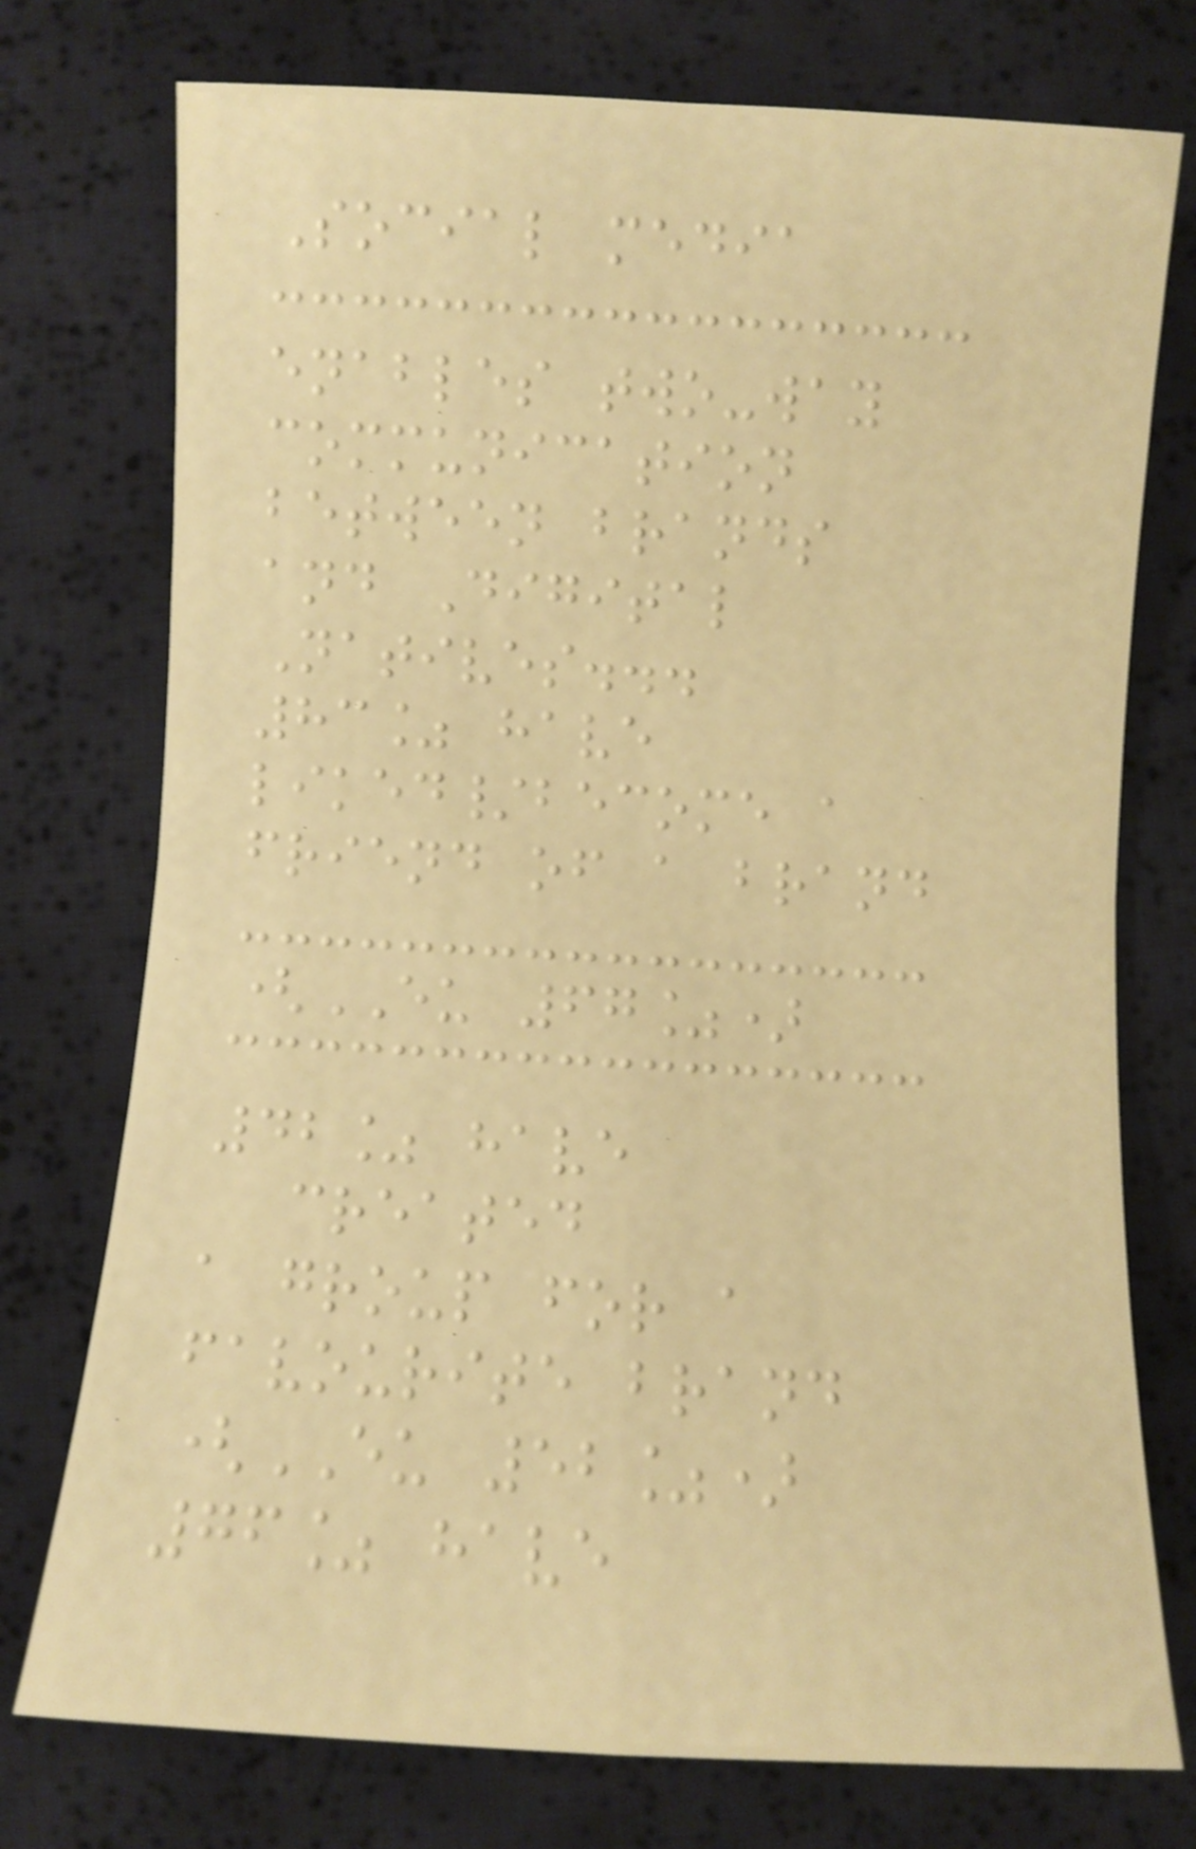Social media
enables two-way
communication
between brands
and Digital
Natives...
83% have
liked/become a
friend of a brand
(EU 67%)
42% have
created
a group for a
favourite brand
(EU 52%)
76% have
